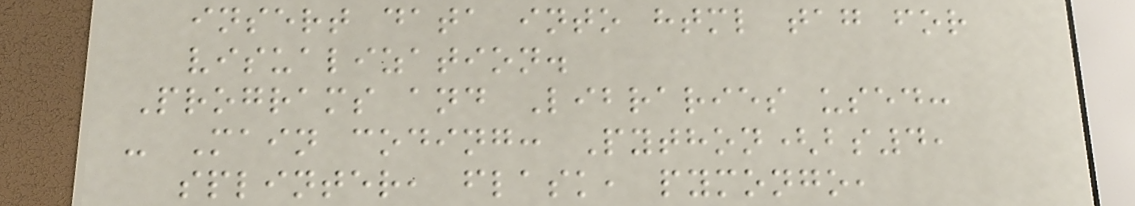insert data into html tag for
visualization.
Programs and Libraries used:
- Main coding: Python(bs4,
splinter, flask, pymongo,
